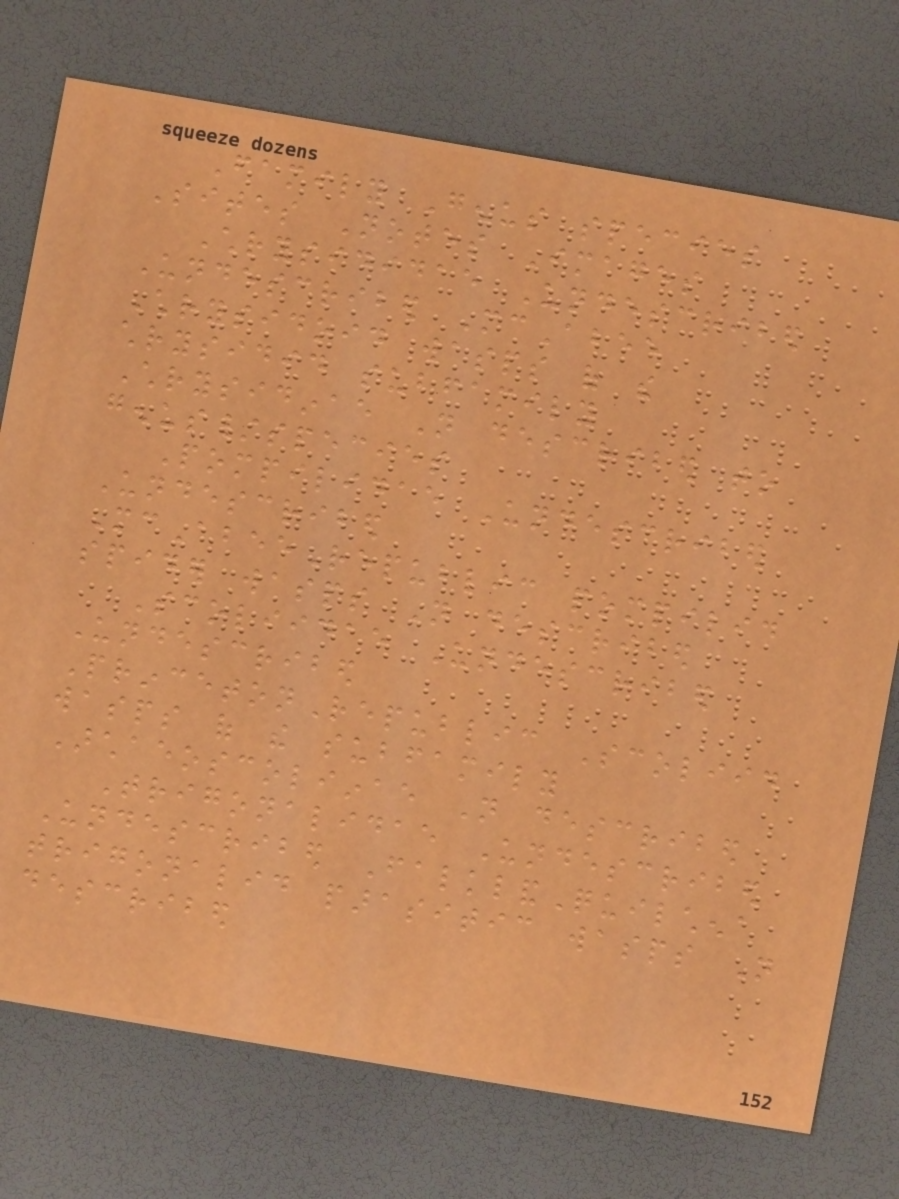Family Genus species
Sites Notes Images
Chrysididae Undescribed
Undescribed McAbee
Chrysidoid wasps of the
chrysidid subfamily
Chrysidinae Not described to
genus/species
Pompilidae Undescribed
Undescribed
McAbeeRepublic pompilid
spider wasps Not described
Scoliidae Undescribed
Undescribed
PrincetonRepublic Scoliid
wasps of the subfamily
Archaeoscoliinae Not described
Trigonalidae Undescribed
Undescribed FalklandQuilchena
trigonalid parasitic wasps Not
described
